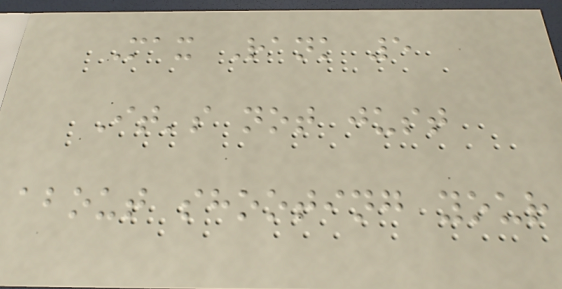Max Rank 5
It's not just
about shooting your
